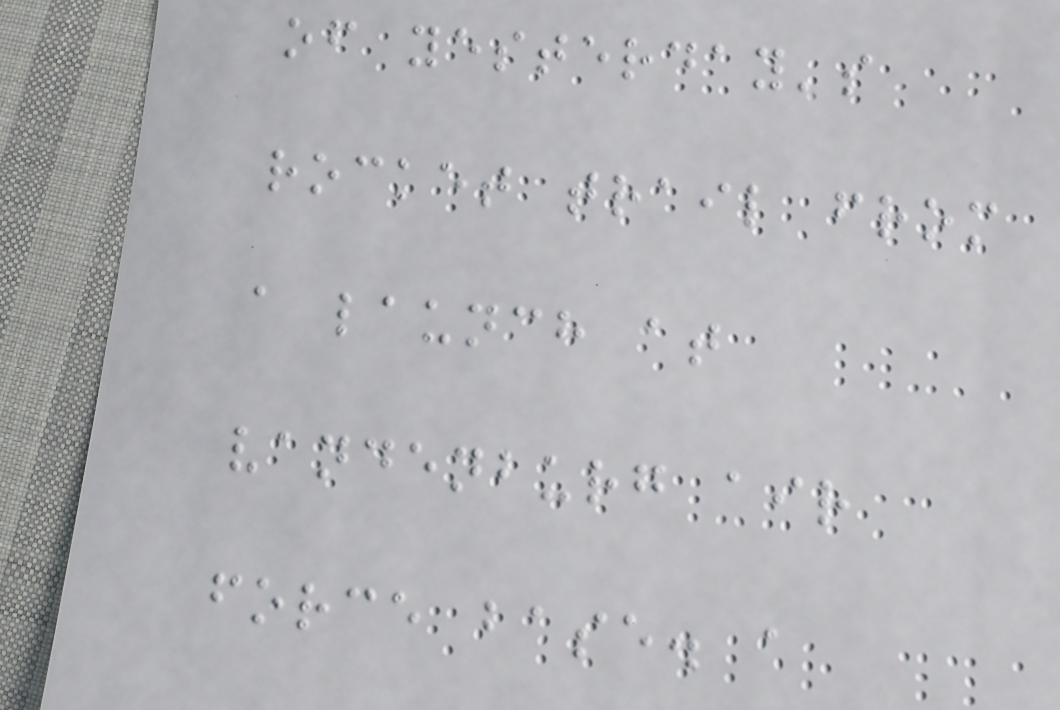of yesterday's
rocket trail from
a launch at
vandenburg air
force base. a
